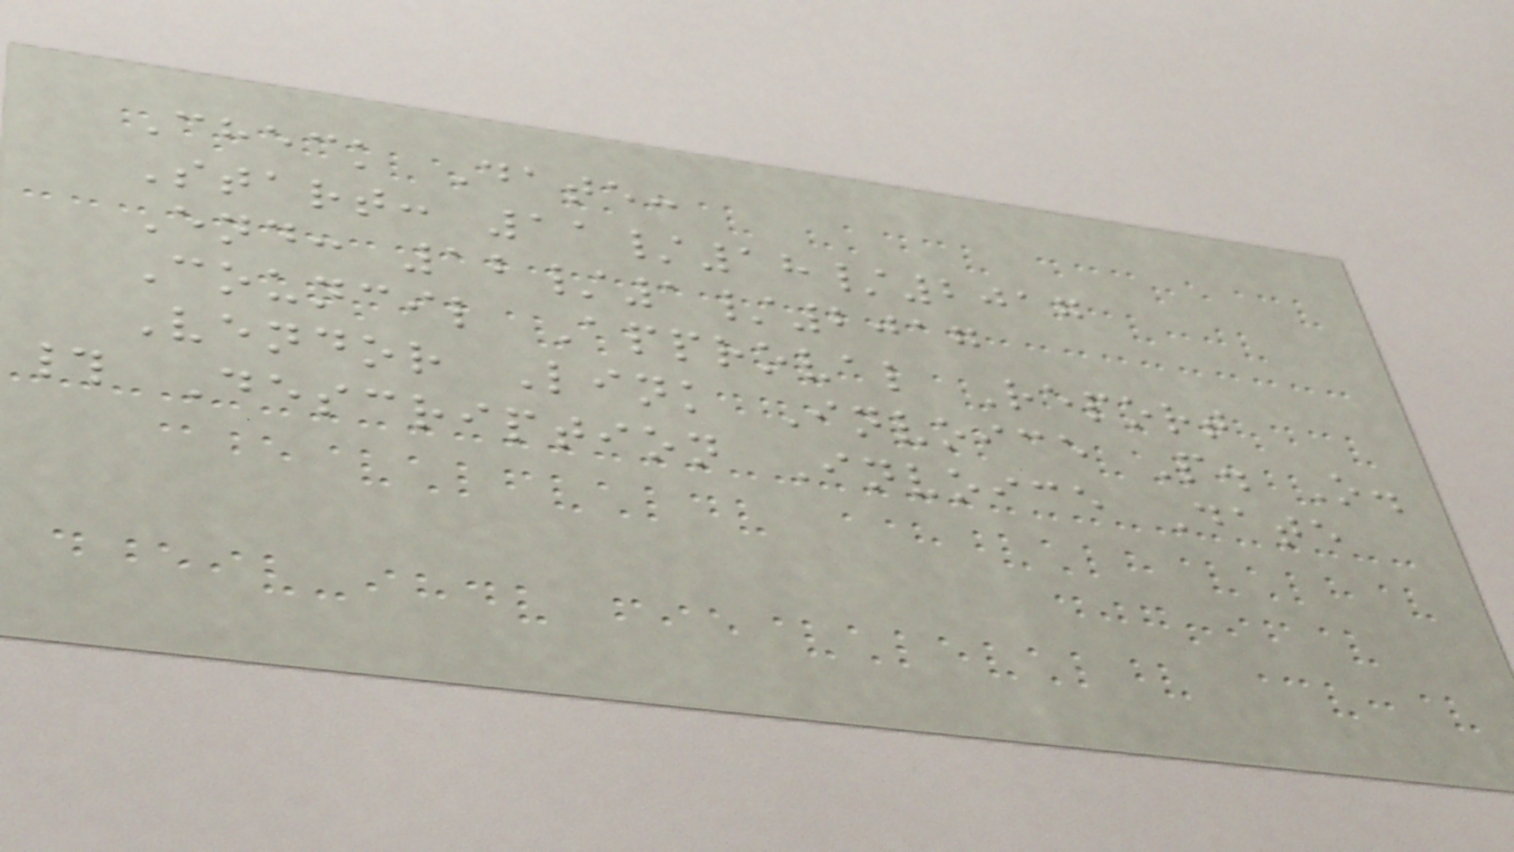Check Date:
Start: 11/18/2017
End: 12/1/2017
Council Approval Report
Vendor Link Invoice P. O.
# Description Invoice Date
